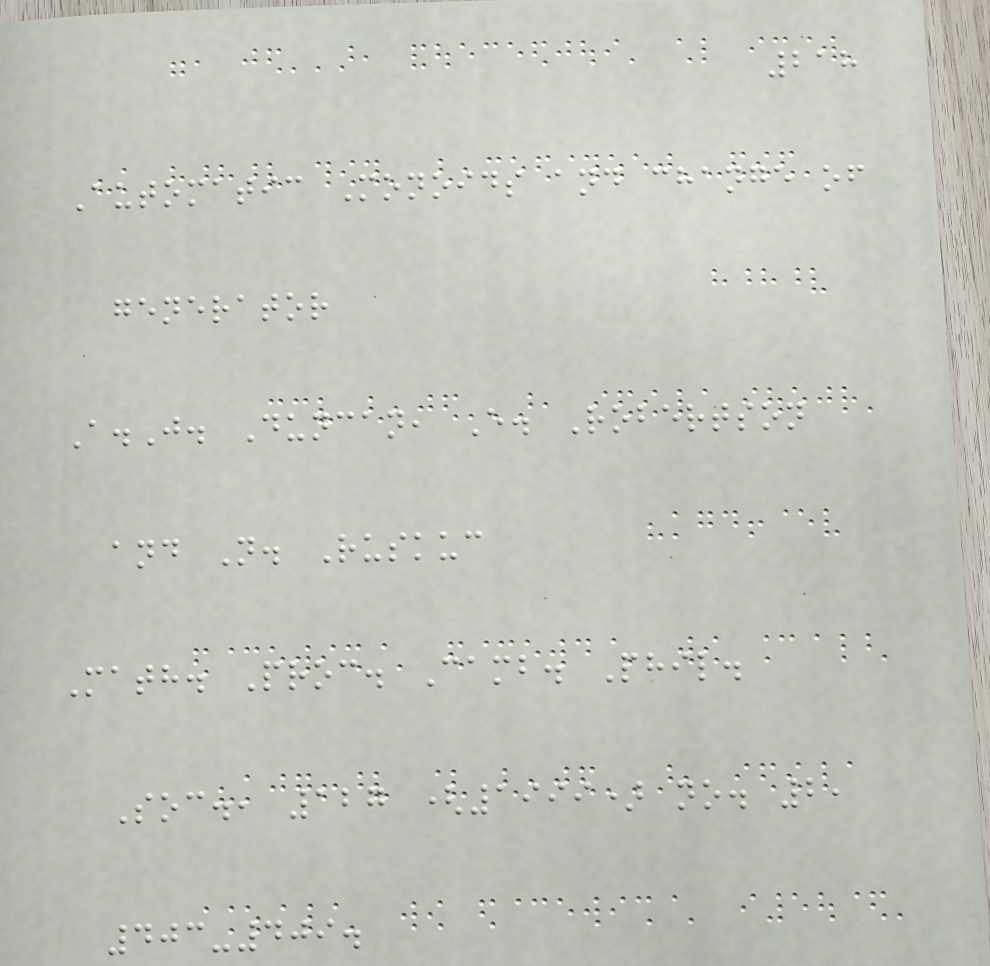218
Automatic Monoids and change of
generator
A.J. Duncan, E. Robertson
and N. Ruskuc
Math. Proc. Camb. Phil.
Soc., 127 (1999) no. 2,
403-409.
